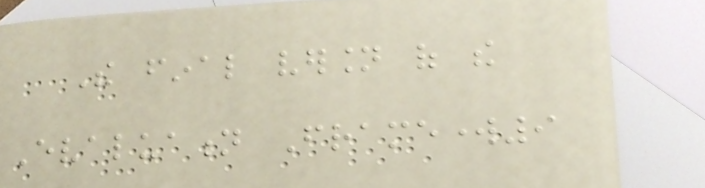The final version of the
Evaluation Framework9
